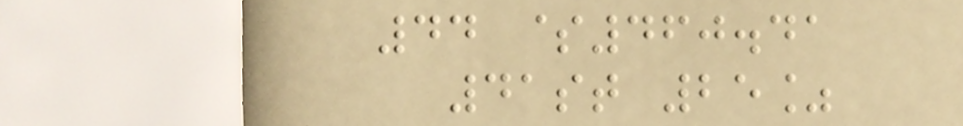44 $460.41
41st 25%
